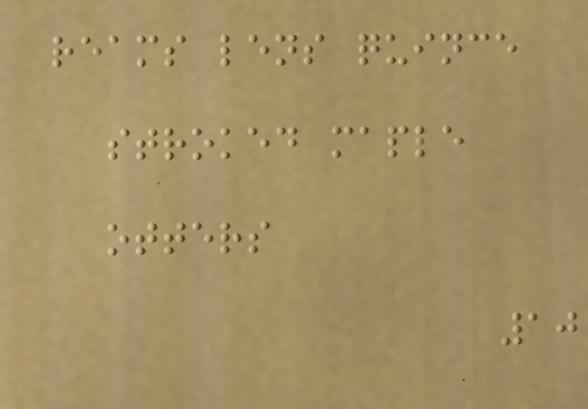reams lens quince
stroked maple
otters
10
